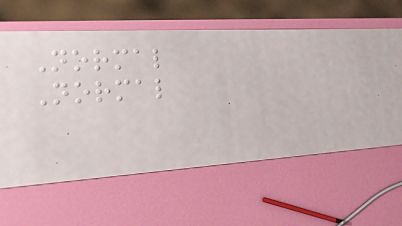Normal
Normal
